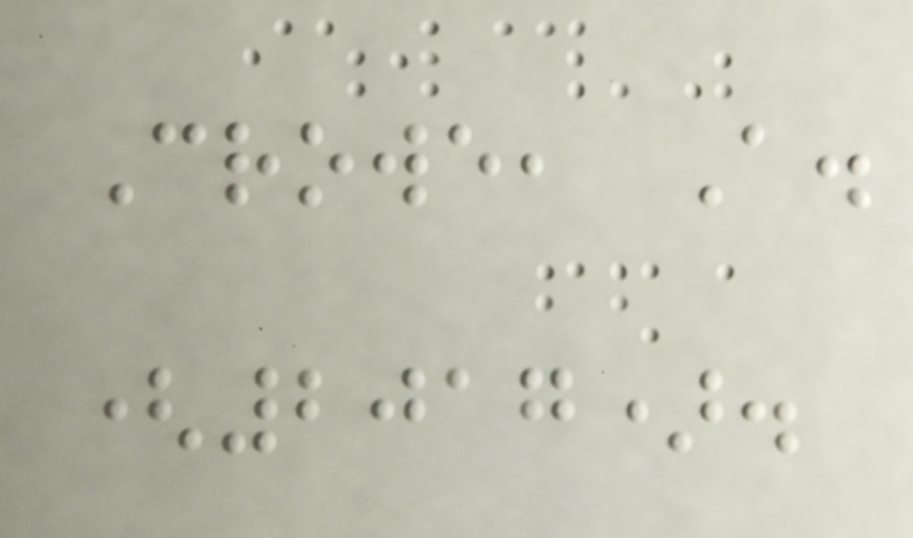Crowe, A.
(2017).
